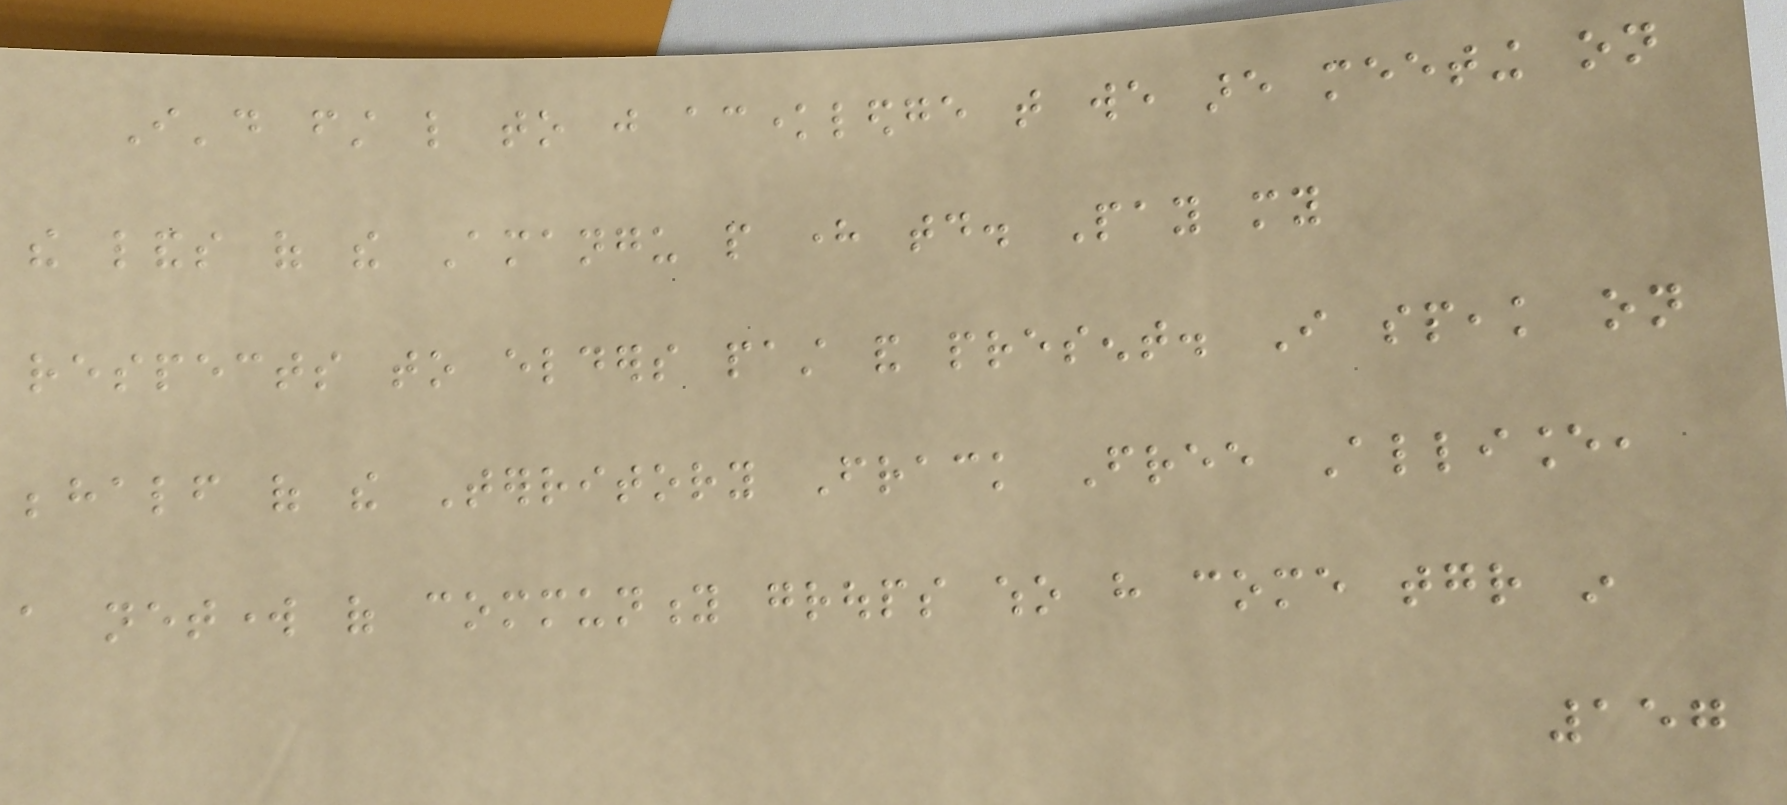I'd first like to just acknowledge that we are meeting on
the lands of the Amangu people here today. Pay my
respects to elders past and present. I speak on
behalf of the Territory Frack Free Alliance,
a network of community groups who have come together in
157
